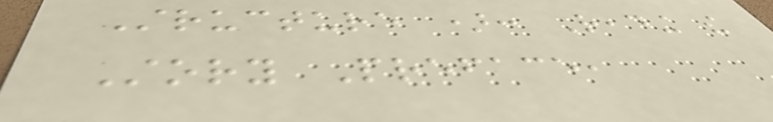Structure ): Reading the
Story Preface,
